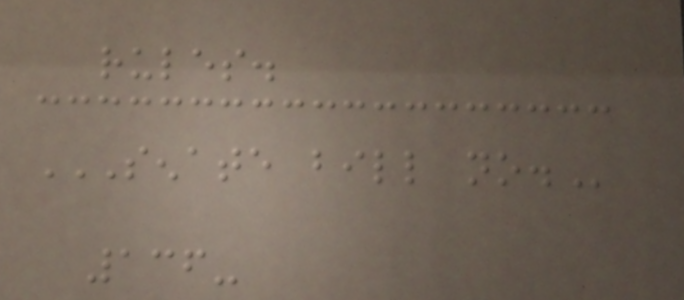rules.
SENATE BILL NO.
136-
